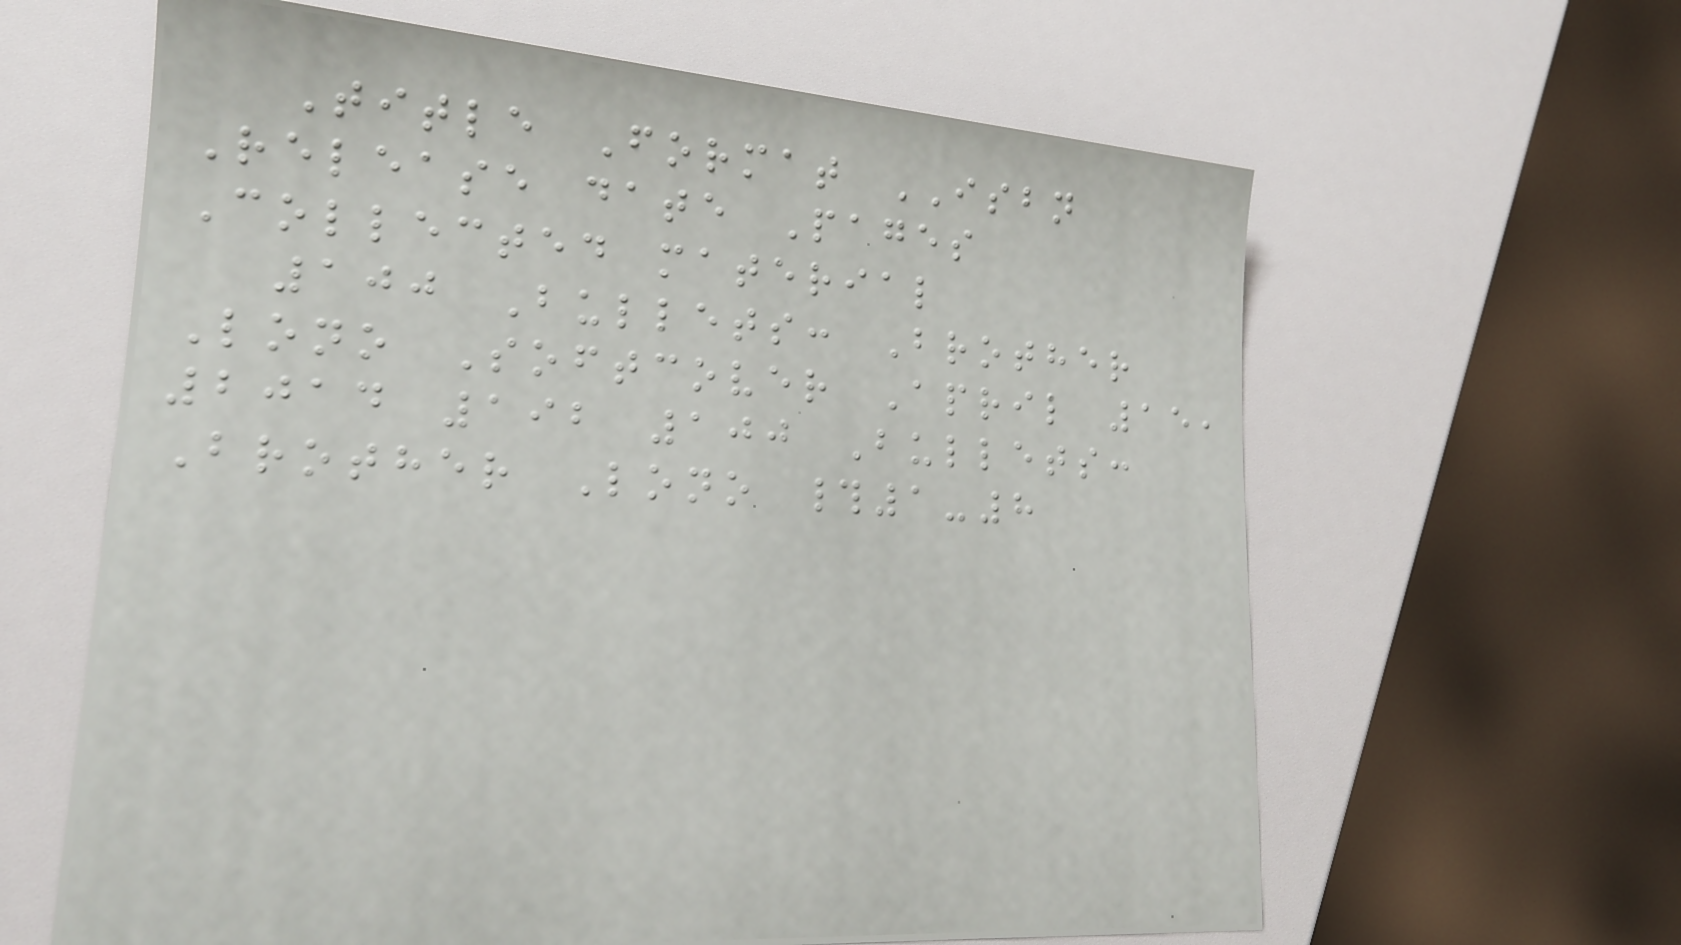Title Format ISBN
Release date Pages
Collected material
100 Bullets: Brother
Lono Softcover April 15,
2014 192 100 Bullets:
Brother Lono #1-8
